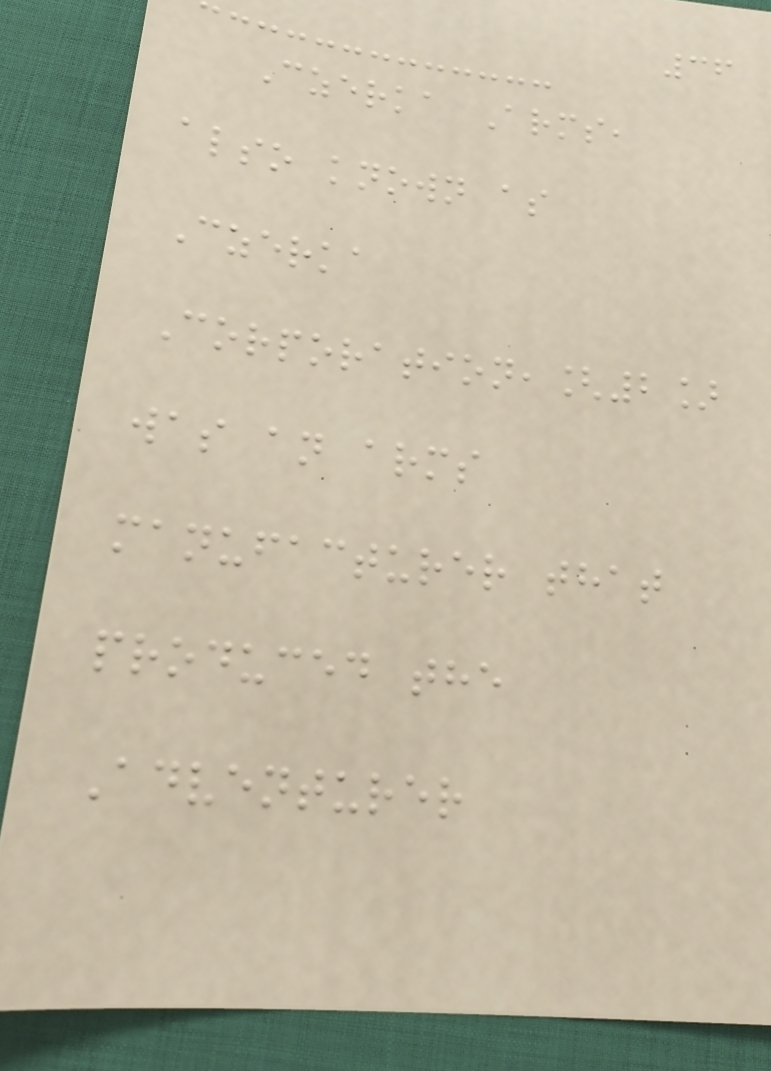36
Czerka Arms,
also known as
Czerka
Corporation,[2]
was an arms
manufacturer that
produced the
Adventurer
